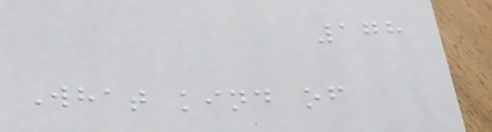178
What kind of
